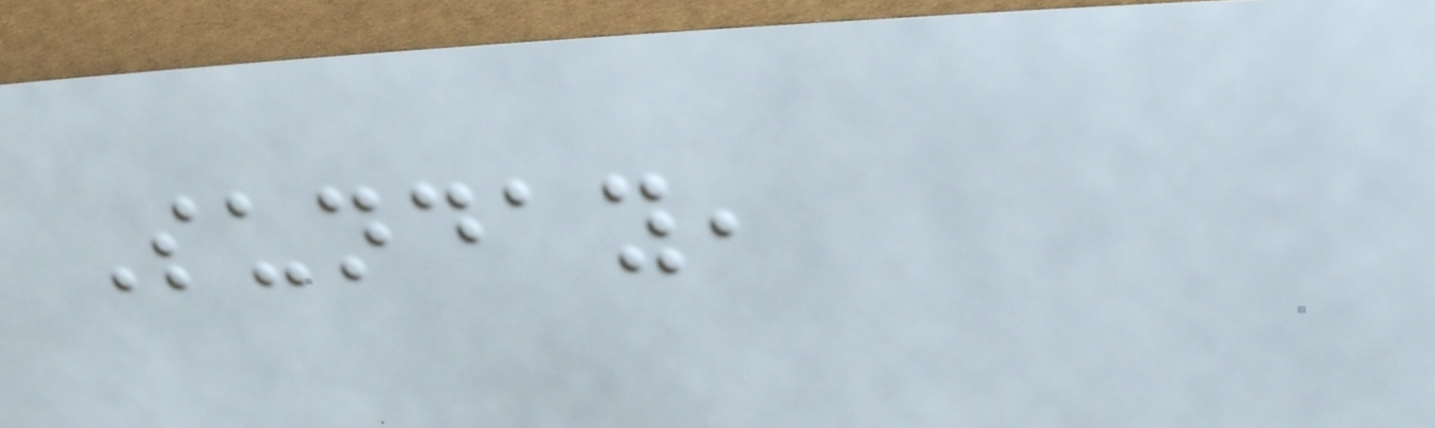Sunday,
